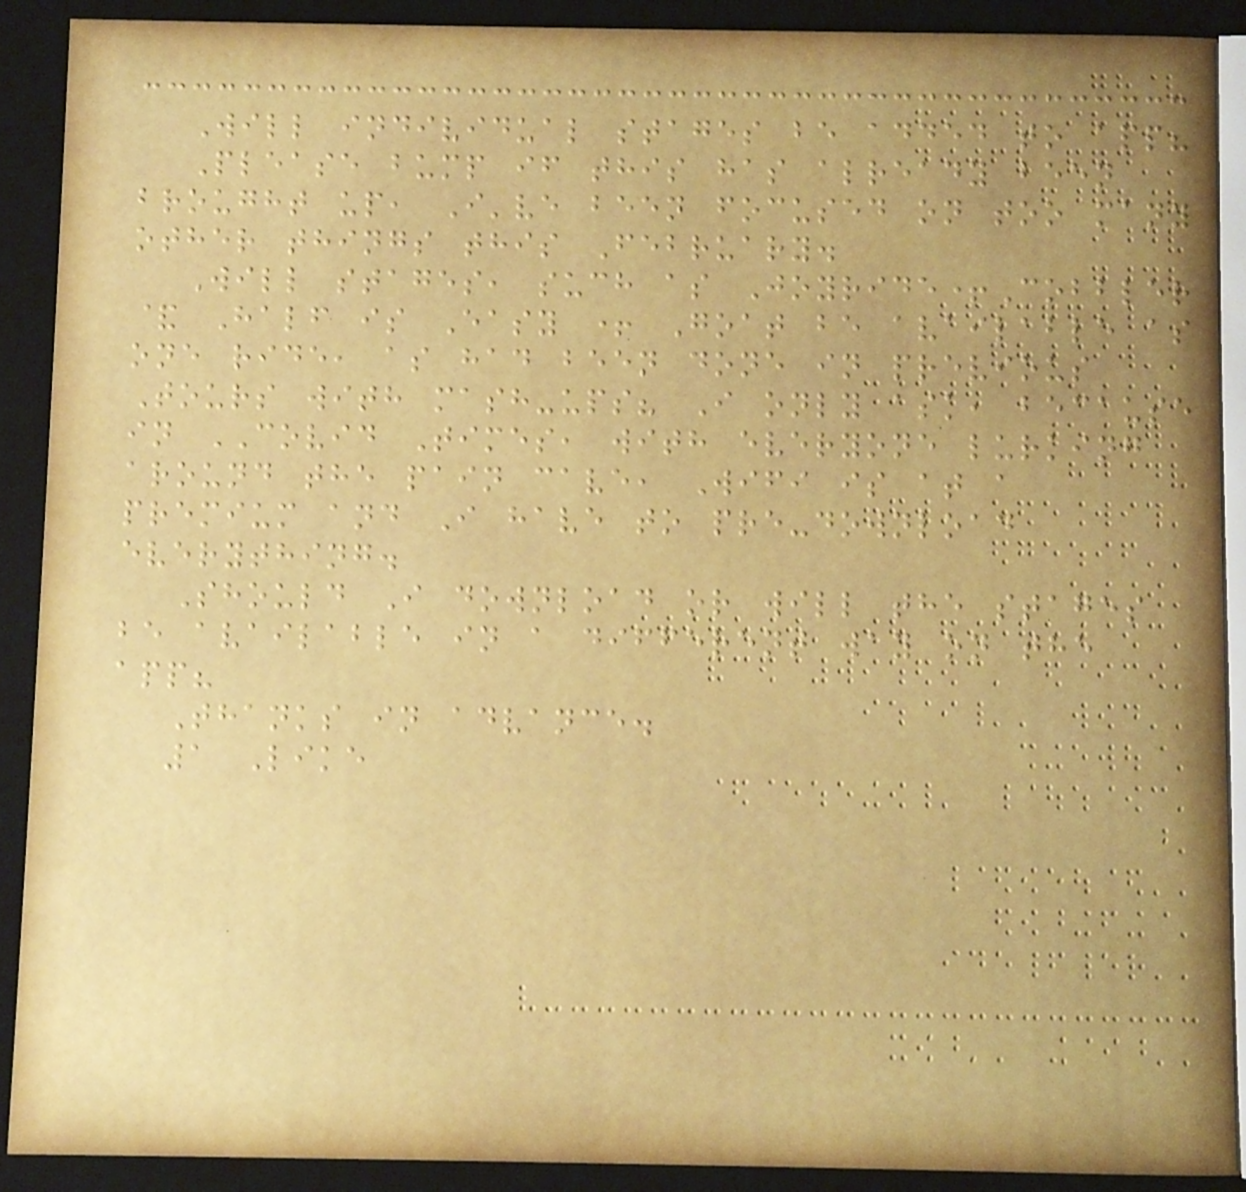Will individual stages be added to app?
Please bump if this has already been
brought up, I've been focused on too many
other things this February.
Will stages, such as Joyride+Cobbler
& Half is Easy + Goat be available as
one ride, as had been done in previous
Tours with mash-ups? I only ask, because
in COVID Times, with everyone lurking
around the pain cave, Wifi is at a
premium and I have to pre-download
everything.
Should I download or will the stages
be available in a different way on the
app?
Thanks in advance.
1 Like
